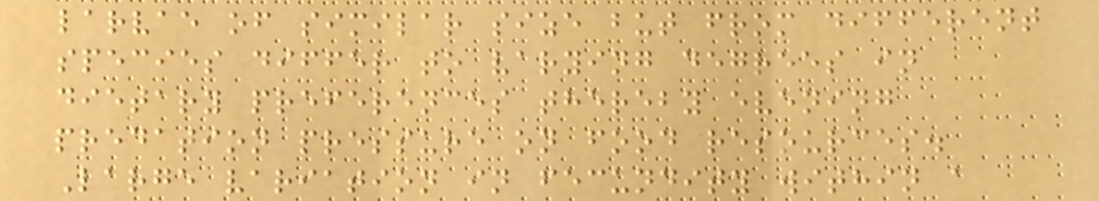larvae of similar size but from different
species differ to varying degrees in
dietary preferences thereby evening
predation pressure on food resources.
Large variation in fecundity within a
